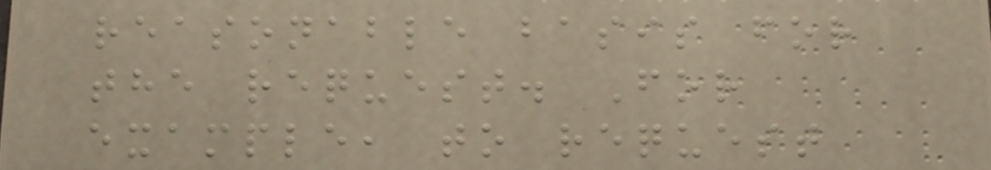reasonable basis for
the request. For
example, to request
